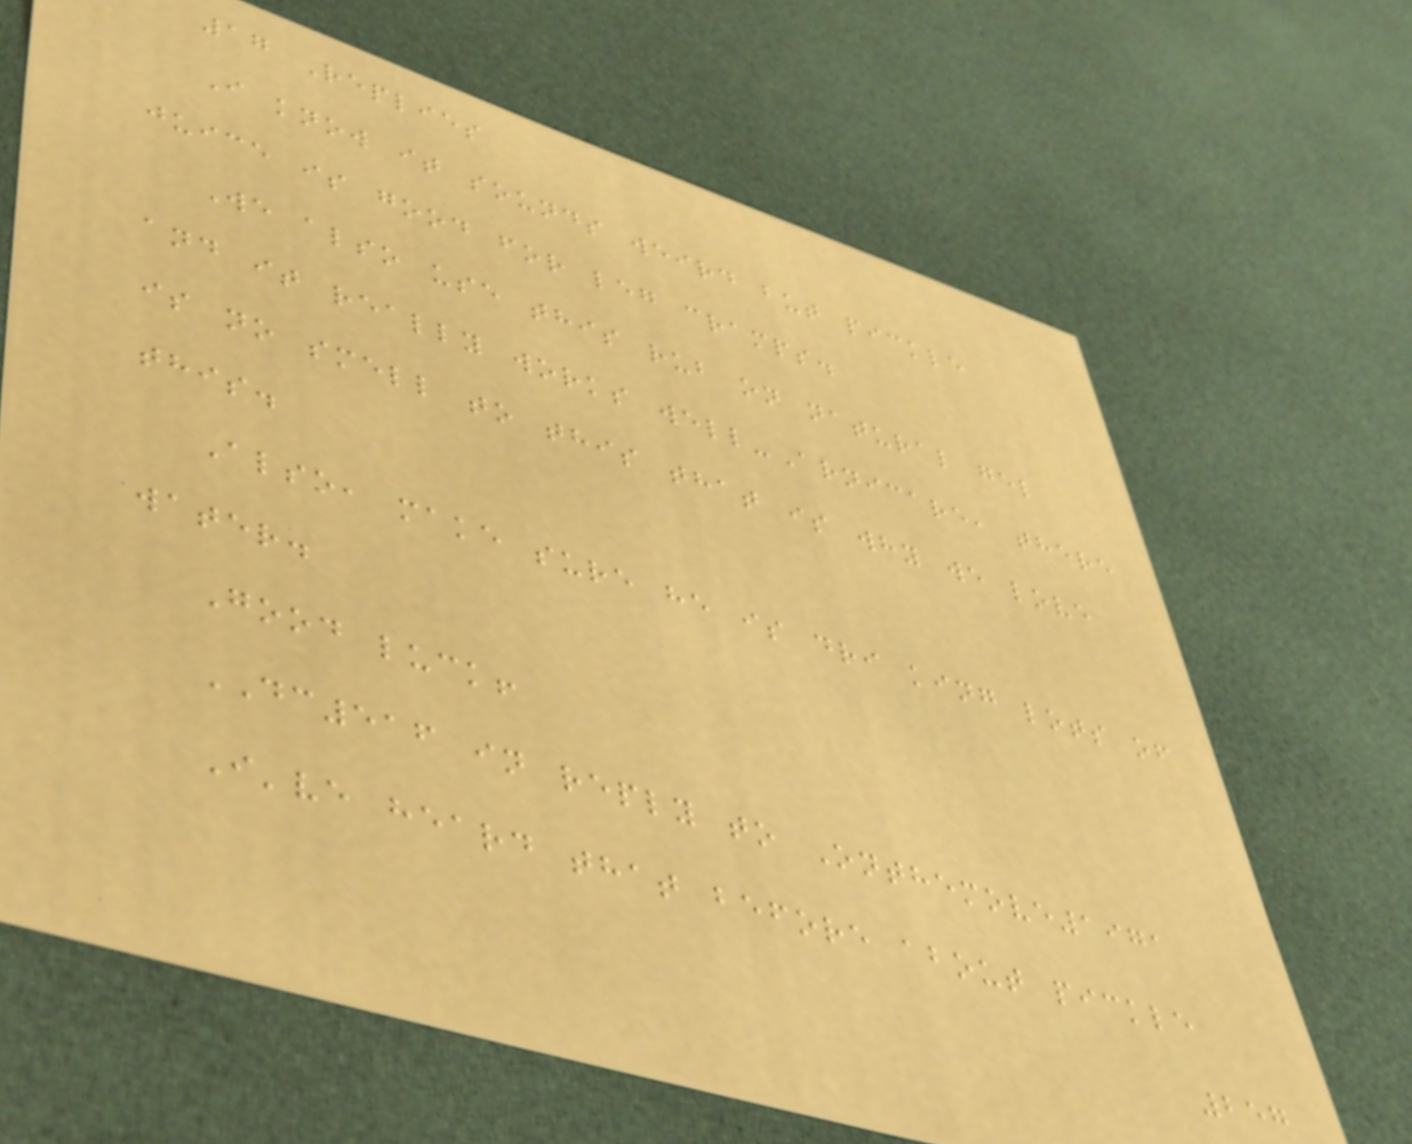17 Replies
I know it sounds weird but pickle
juice is good for leg cramps.
We also use this rub on natural gel
and it really works well-Arnicare, there
is no smell to this that is why we love
this.
Also, make sure he is dri king lots of
water.
Good luck!
DC516 in reply to Onthemove1971
I've heard that before about pickle
257
